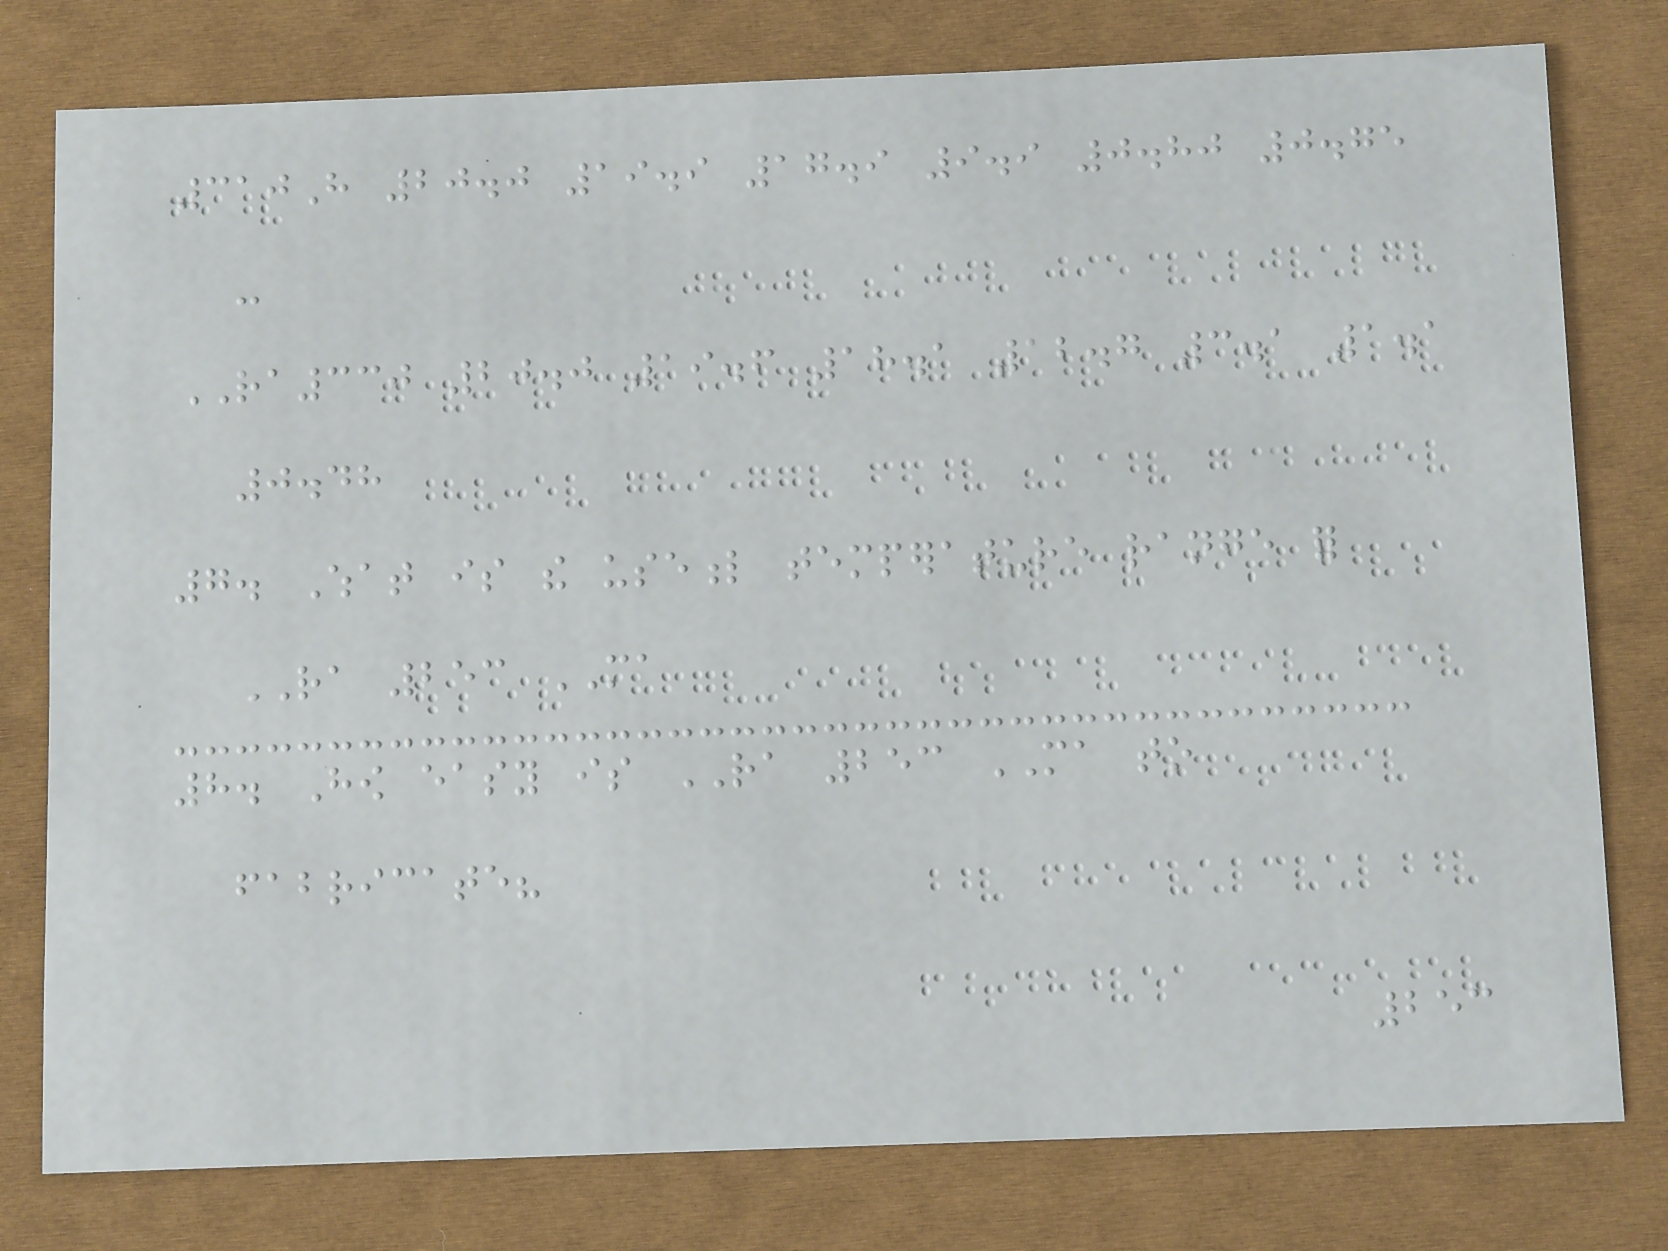310H 20.0 19.9 17.9 9.9 0.80 0.75
-
RA330 20.0 19.6 18.1 12.7 3.1 1.1
0.48
7. What is the useful temperature range for
RA 253 MA
8. How easy is RA 253 MA to
fabricate?
253
